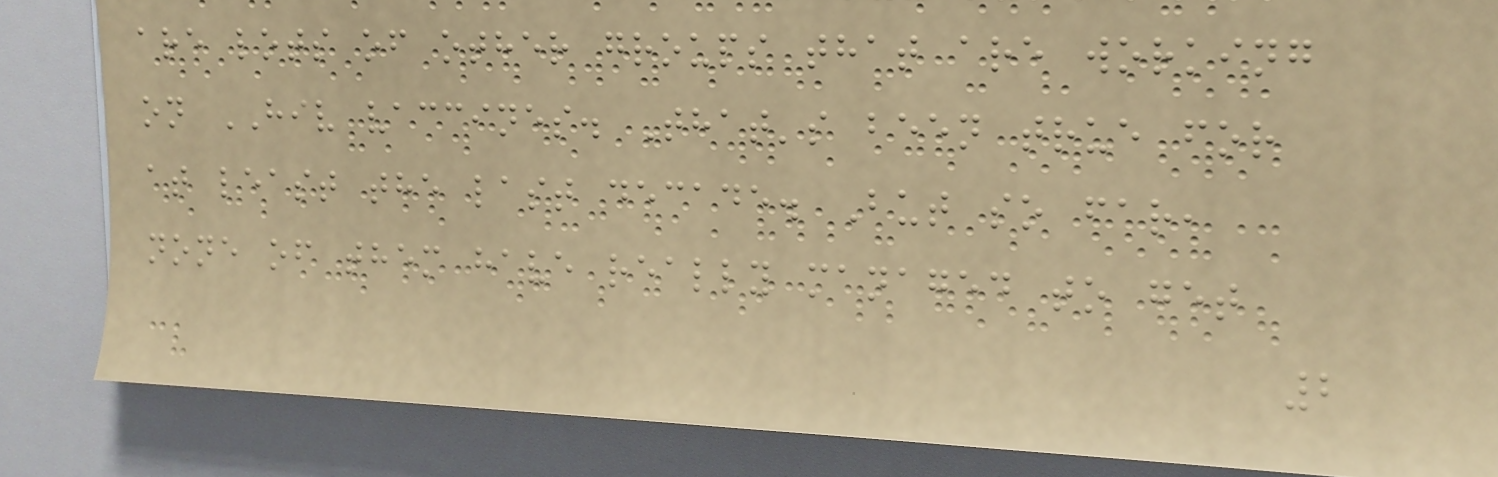are lots of other groups that are working
on HIV vaccines. That's been true for
at least the last decade. But so far,
none of them have really managed to get
2
